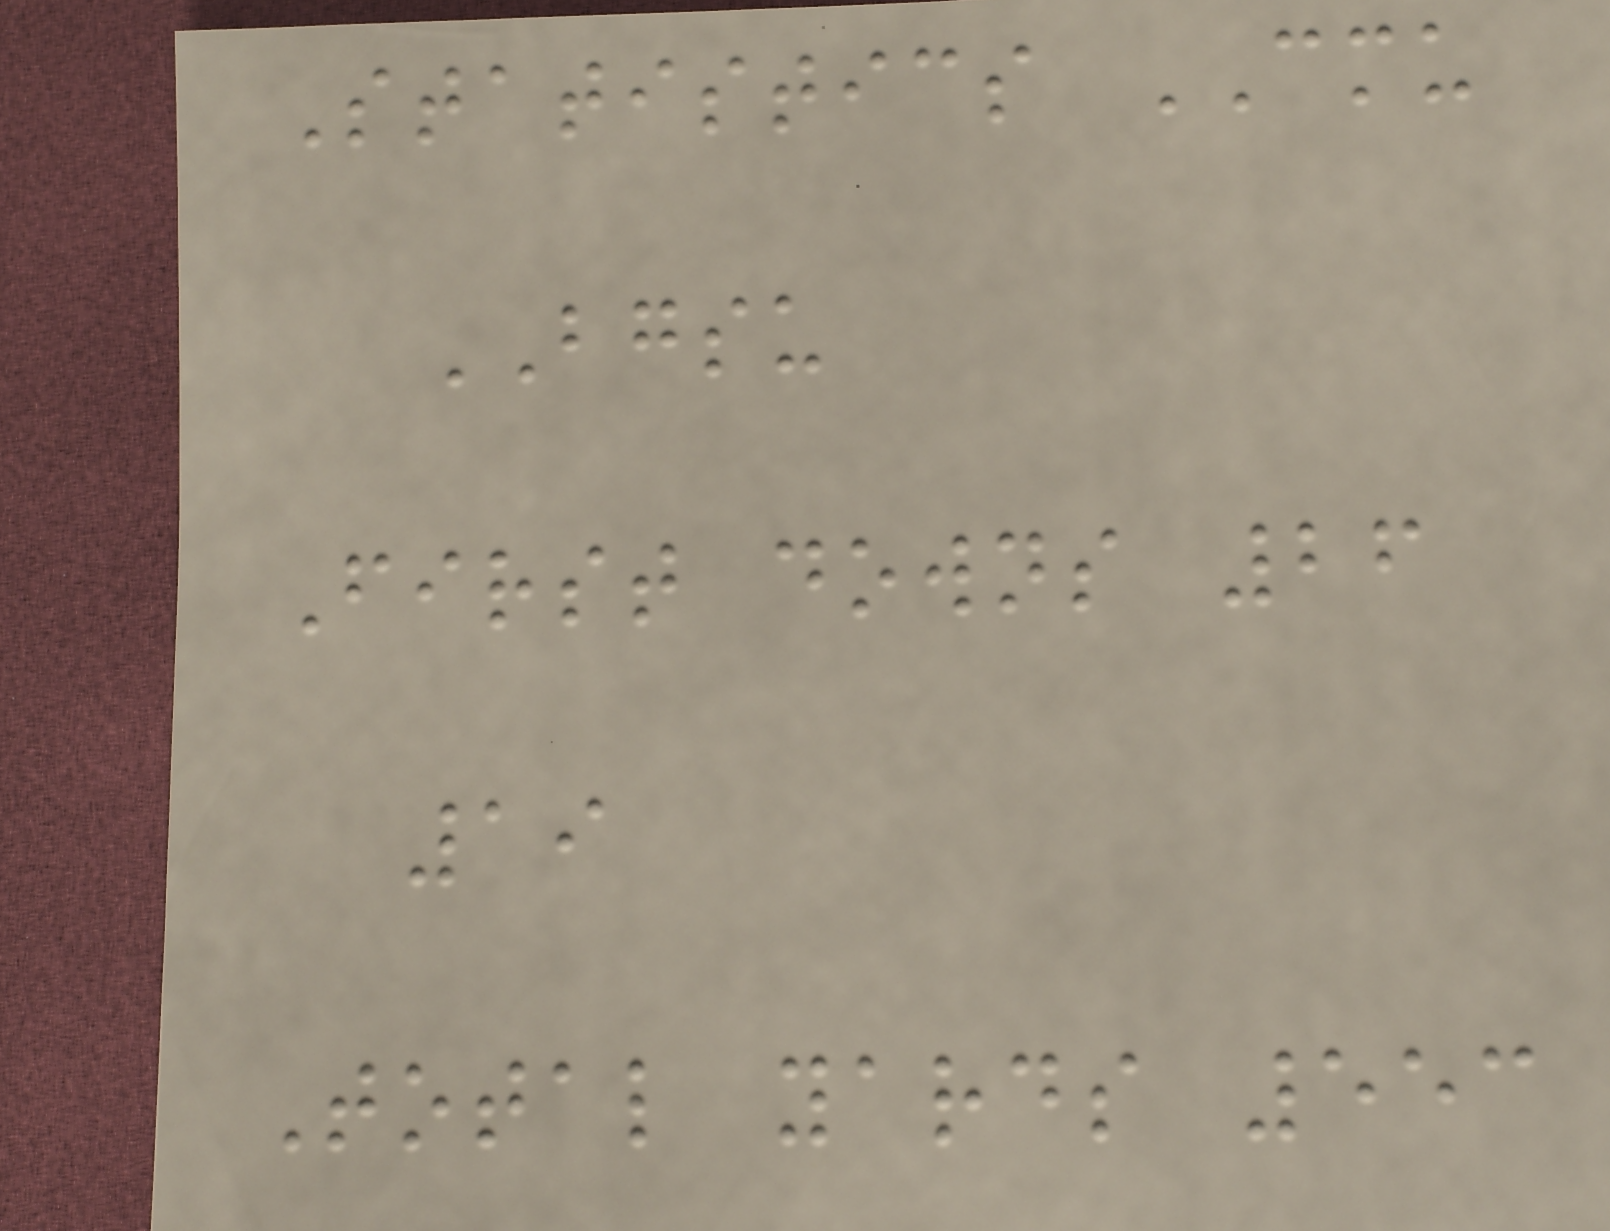Statistics CMU
BGSU
First downs 26
19
Total yards 553
